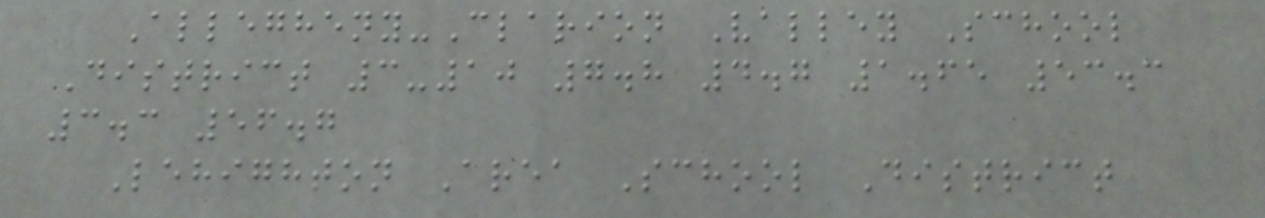Allegheny-Clarion Valley School
District 3-10 7.8 4.7 1.65 53.3
3.3 56.7
Lehighton Area School District
